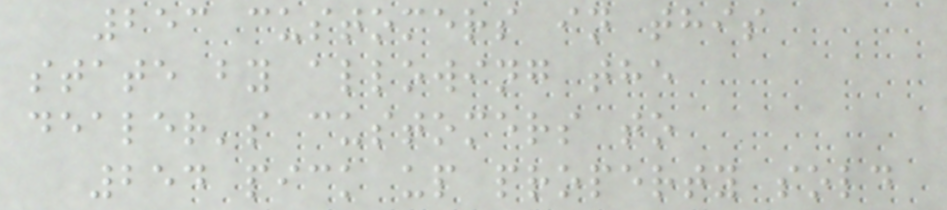253 customers in this
state by allowing the
dealer's customers to
254 pick up property sold
